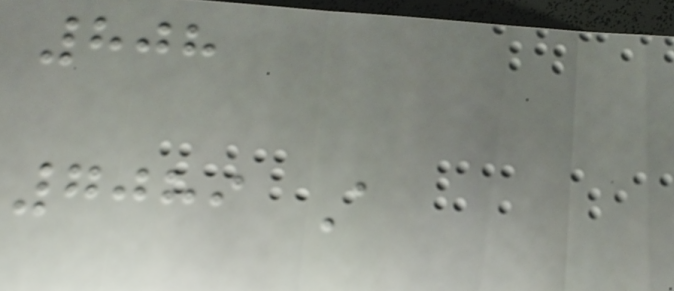808
7089 A
